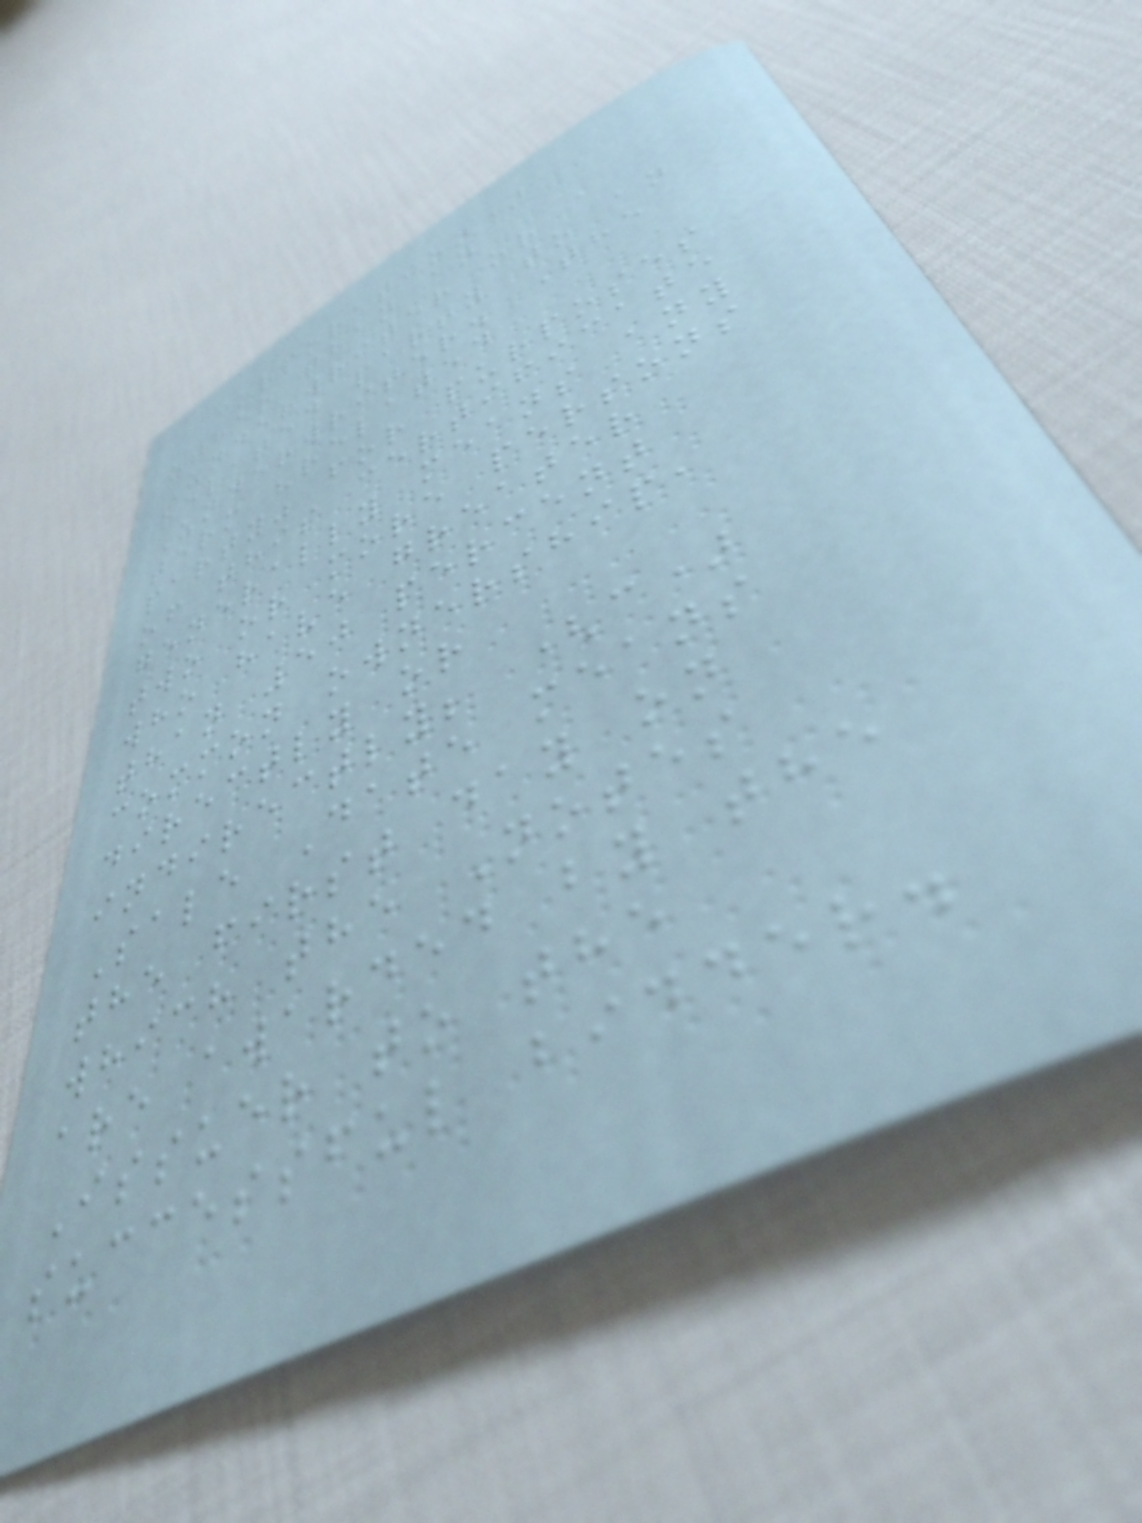corporation)
other than an
Underwriter or a
related party to an
Underwriter. The
term "related
party" for purposes
of this certificate
generally means any
two or more persons
who have greater
than 50 percent
common ownership,
directly or
indirectly; (c)
Sale Date means
the first day on
which the Notes
are awarded by the
Issuer to the
successful bidder.
